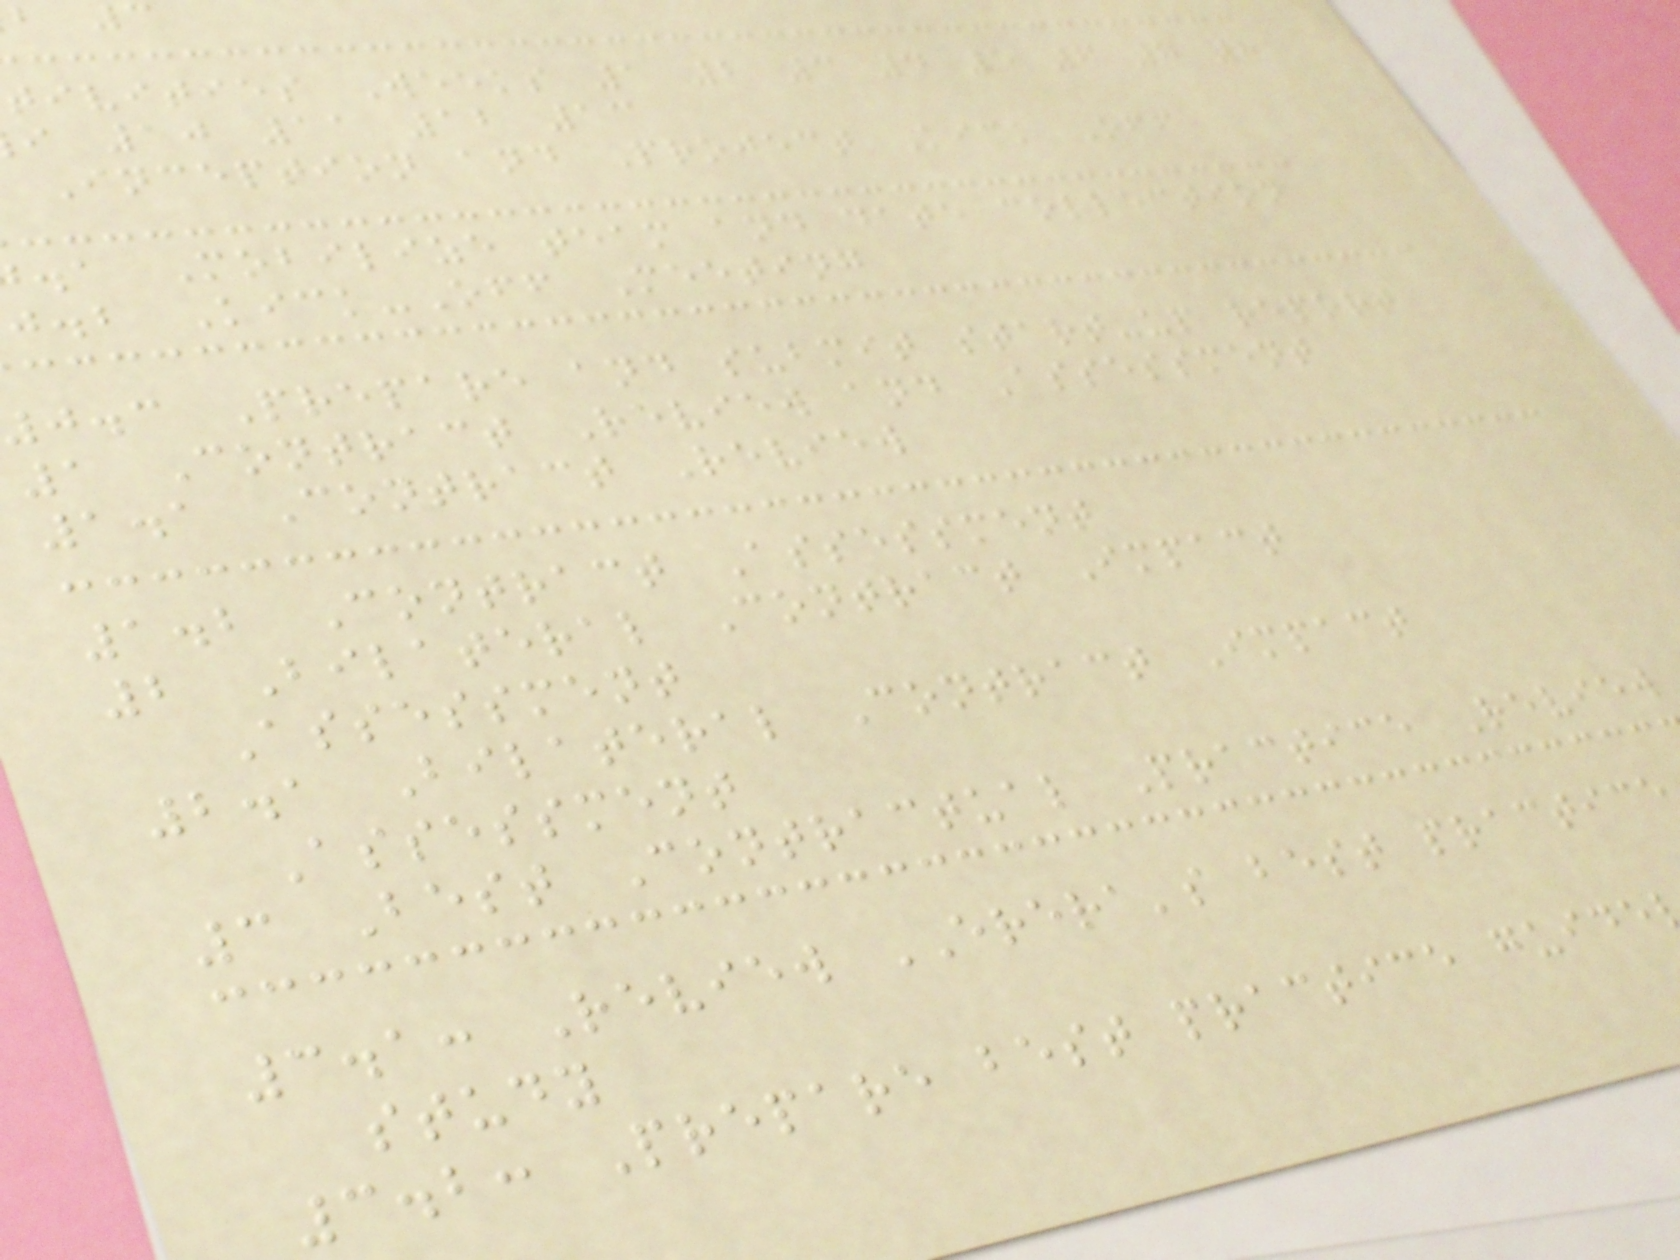b 3
tivities Weeks 1 2 3 4 5 6 7 8
i 10 11 12 13
Inception and Project Kick Off
.a Mobilize team and date collection
j.b Kick-Off Meeting
j.c Prepare and submit start-up report
1 Contract Review and Assessment
1.1 Contract Review
1.2 Contract Assessment
2 Bilateral Contract Impact
Assessment
2.1 Bilateral Contract Impact
Assessment
3 Best Contractual Practice Review
3.1: Review ERERA's best practice
study
3.2: Prepare best practice guide
